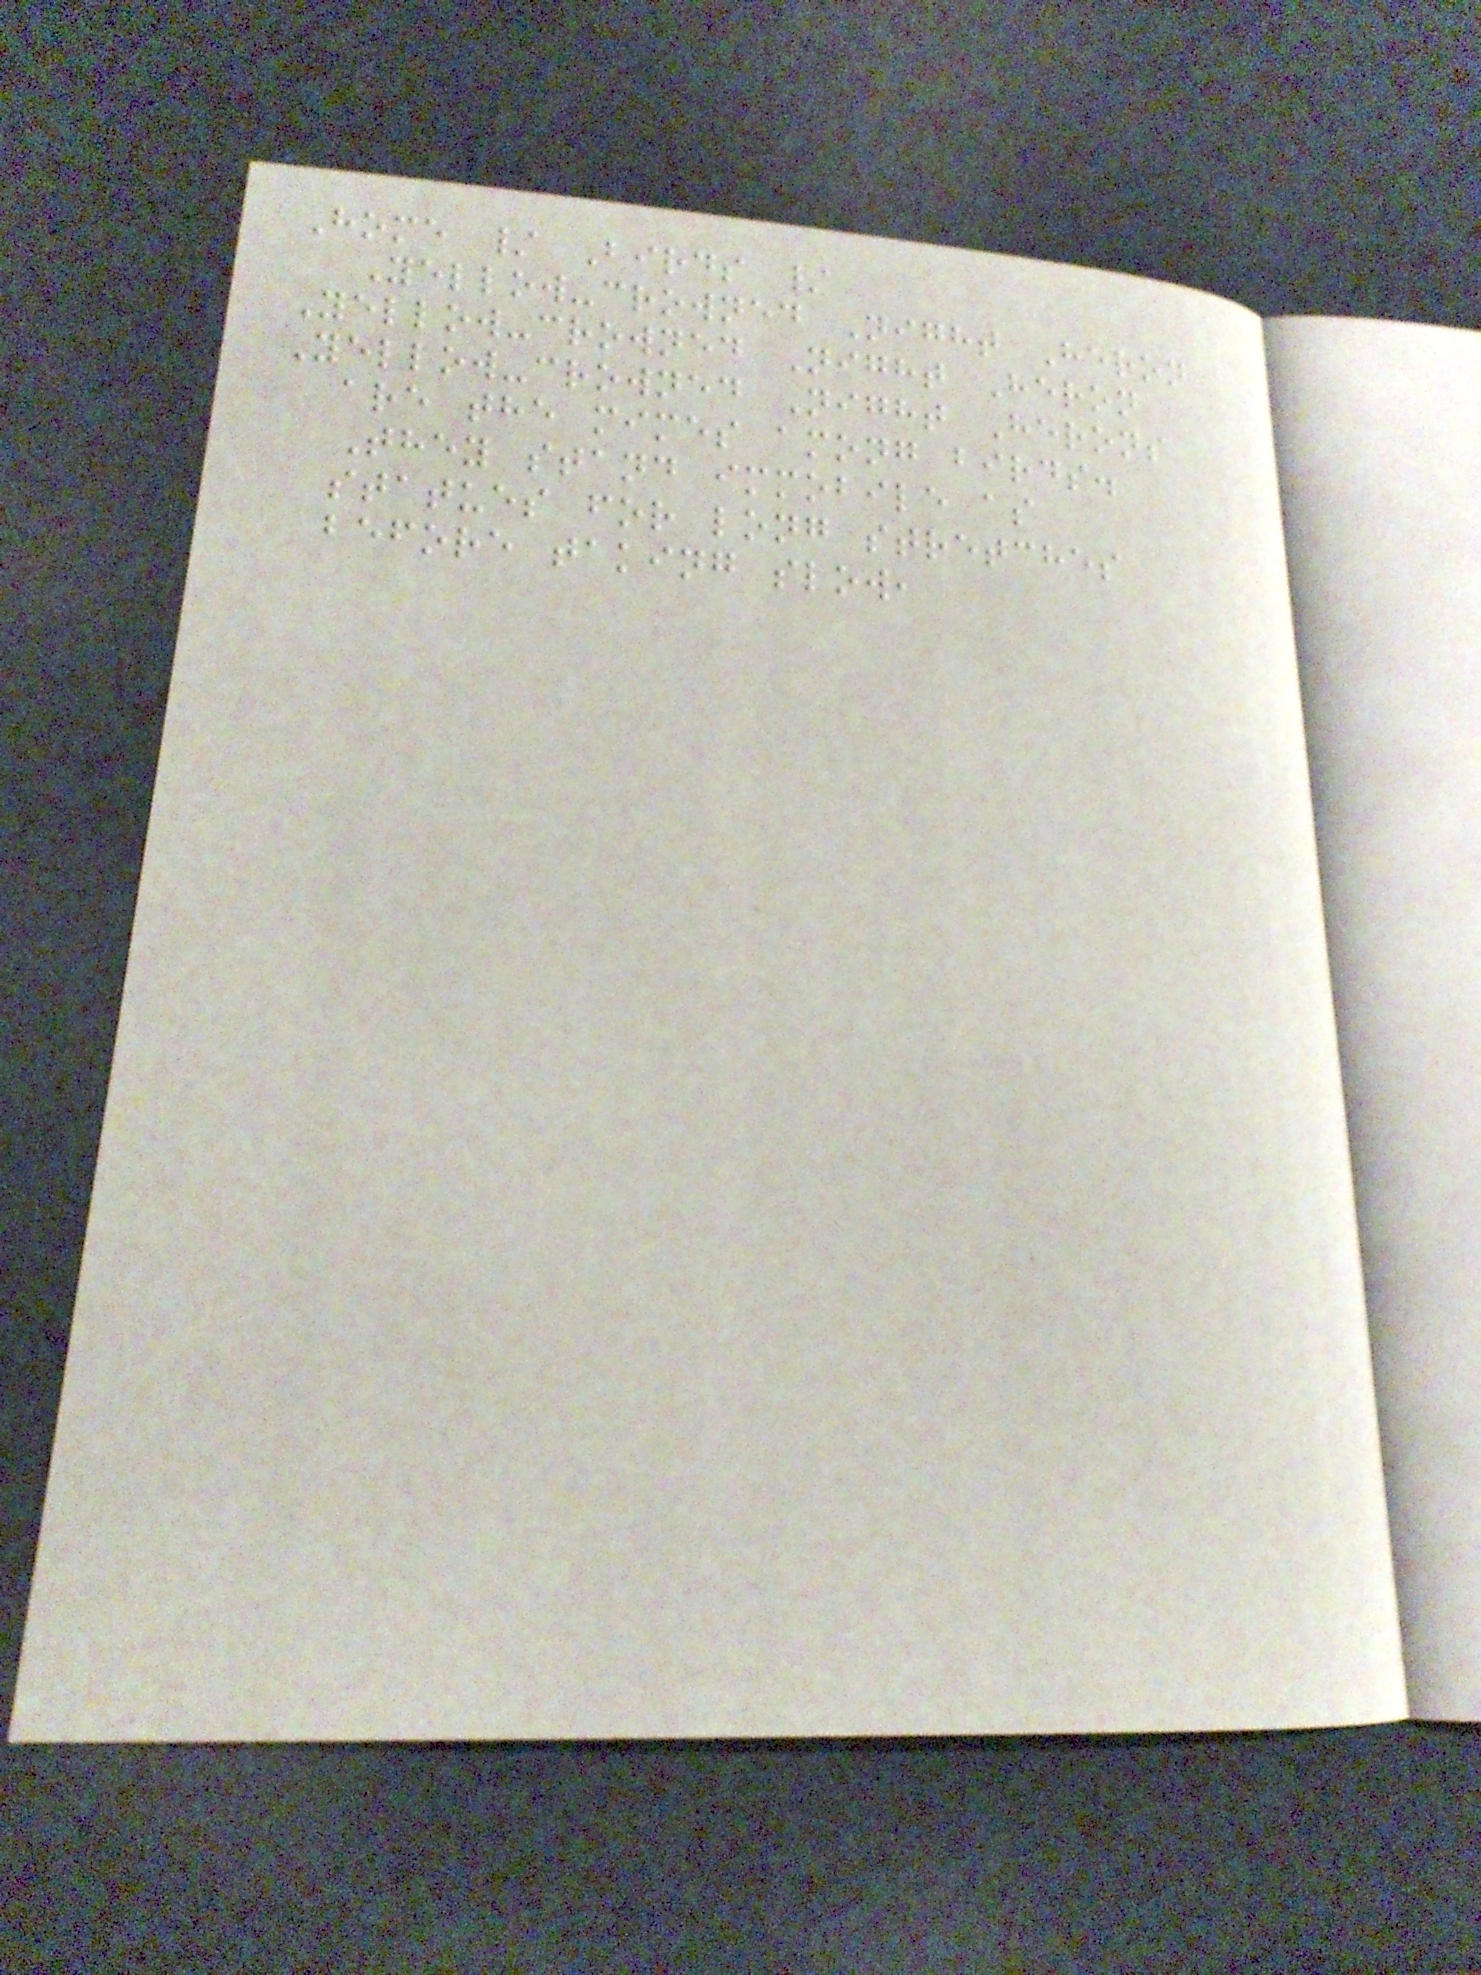Home / Birds /
Yellow-crowned Night Heron
Yellow-crowned Night Heron
Yellow-crowned Night Herons
are the mimes among birds.
They stand immobile as
statues for long stretches
before taking slow,
